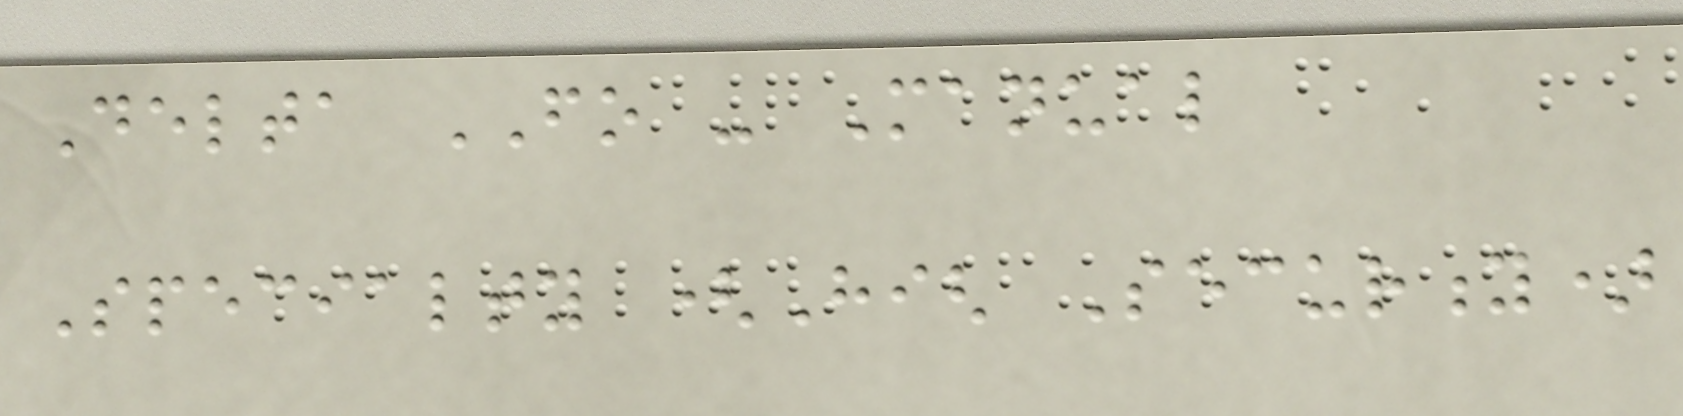Delta FO - Manual
Specialty (High Security)
